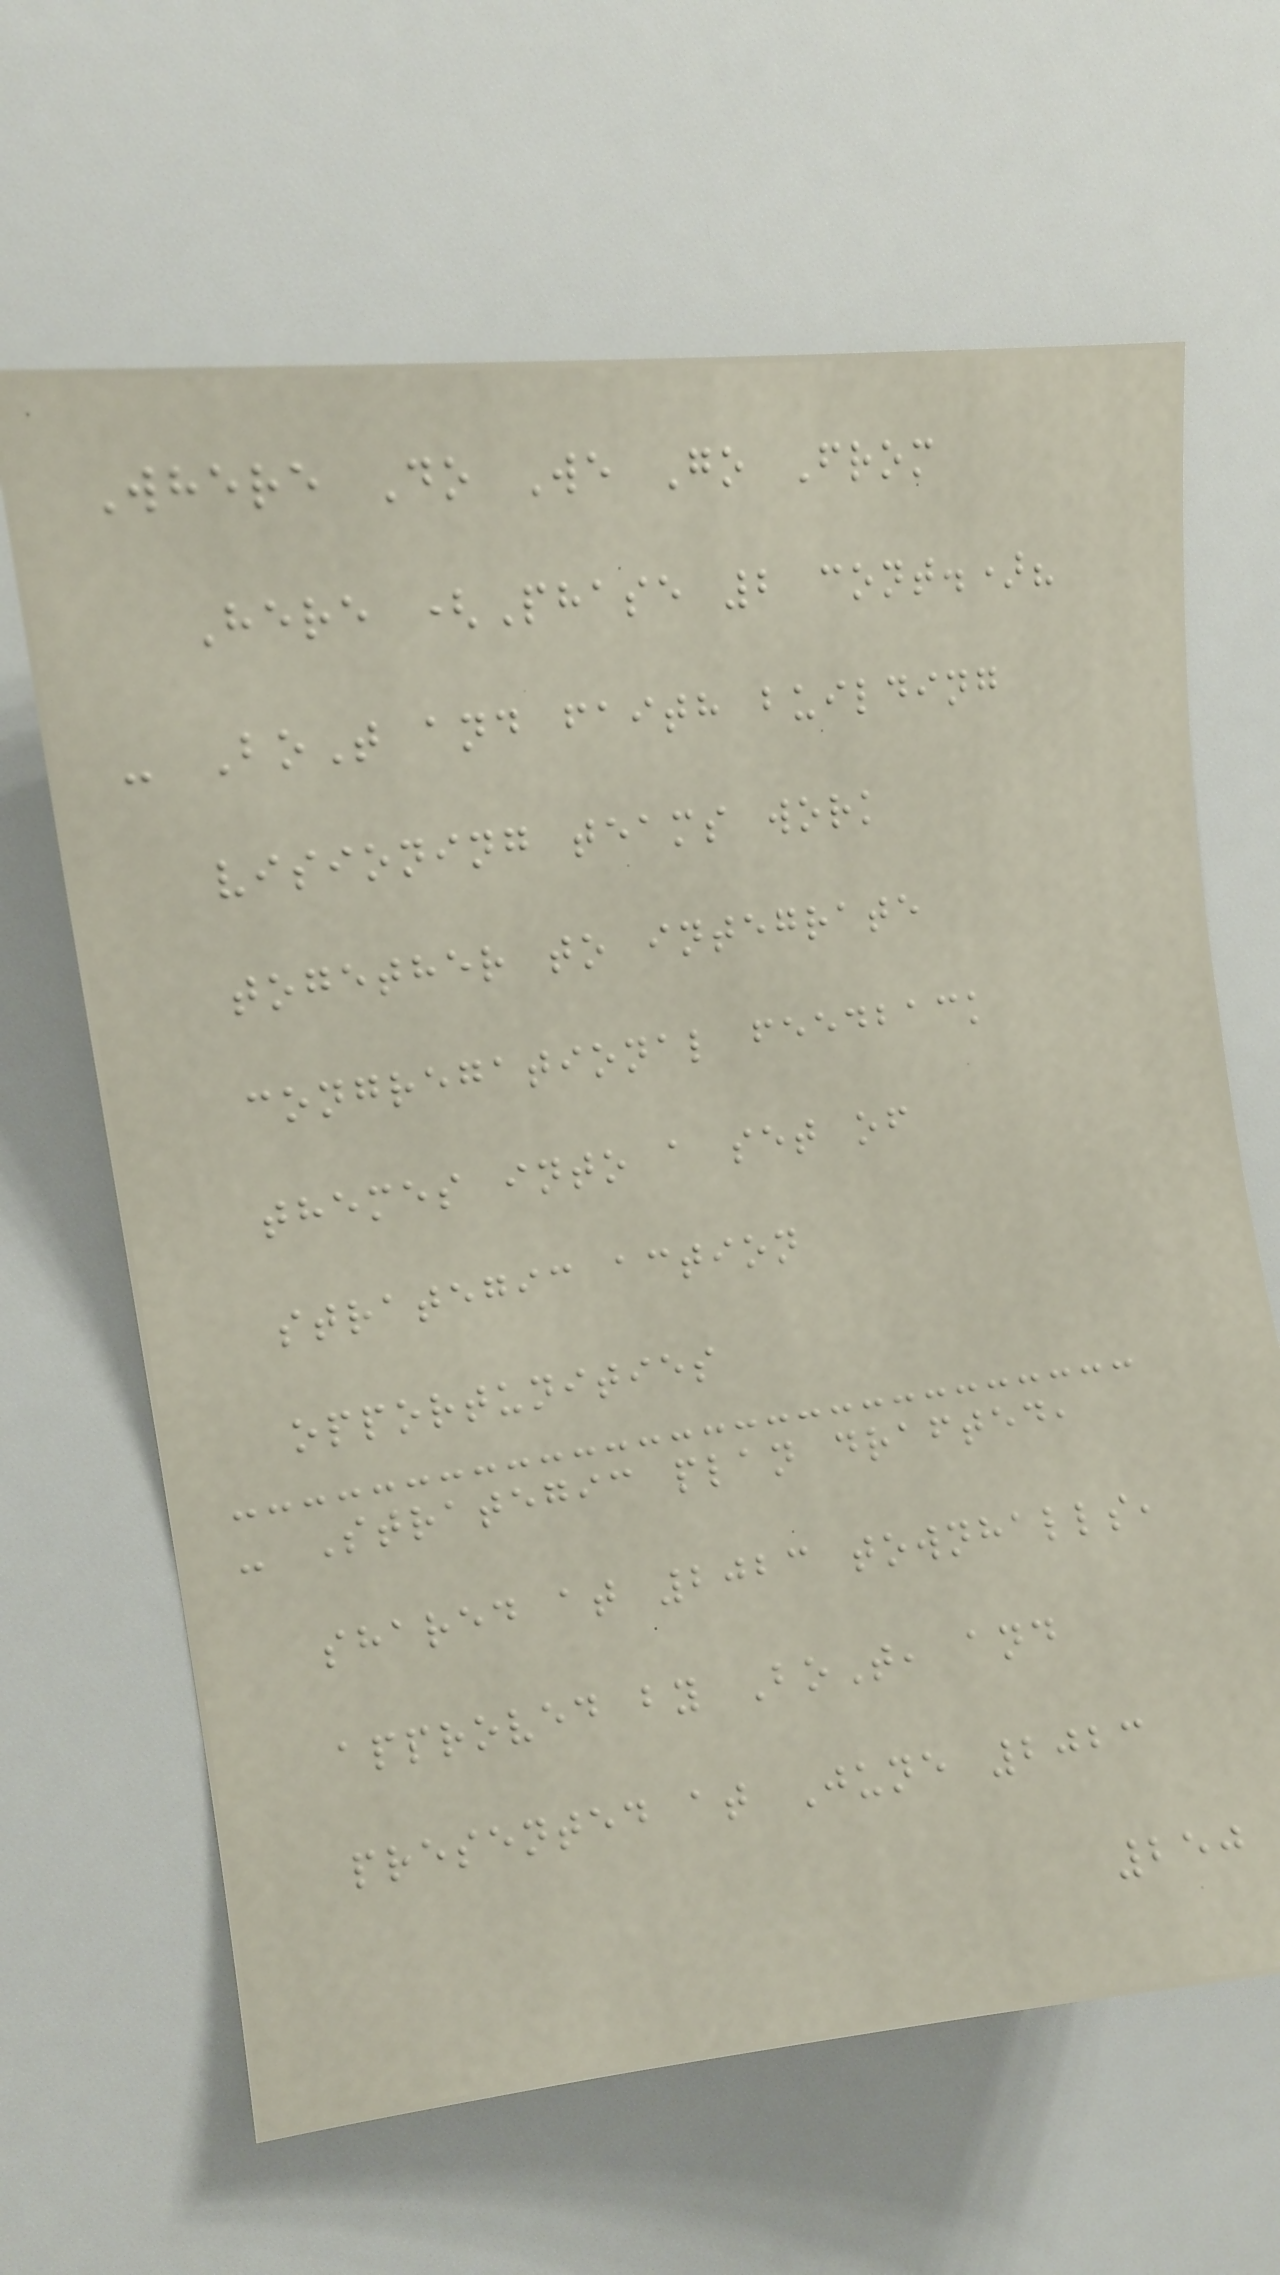Where Do We Go From
Here (Phase 2 cont.)?
- BoT and faith building
visioning teams work
together to integrate
congregational feedback
themes into a set of
strategic action
opportunities
- Strategic plan drafted,
shared at 2023 townhalls,
approved by BoT, and
presented at June 2023
250
